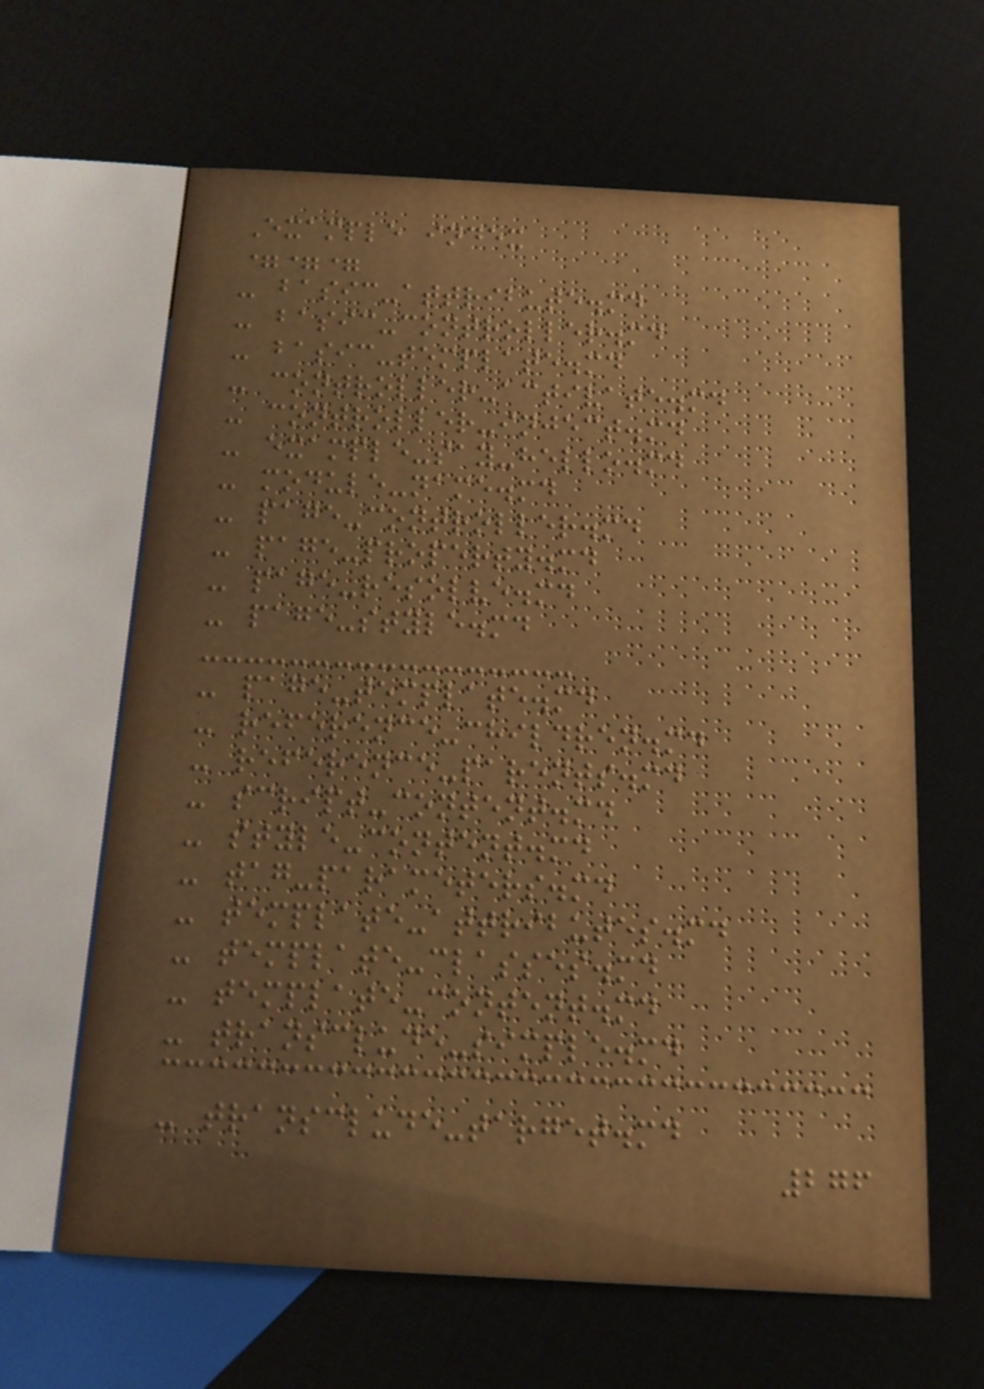Example index
===
- basic-attribute.md
- basic-controller.md
- basic-template.md
- controller-activate.md
- controller-inject.md
- example-say-hello.md
- module-name.md
- page-controller.md
- page-property.md
- page-resolve.md
- page-style.md
- page-template.md
- reference-children.md
- reference-parents.md
- script-content.md
- style-content.md
- tag-parameters.md
- template-attributes.md
- template-classes.md
- template-content.md
- transclude-simple.md
- transclude-target.md
276
